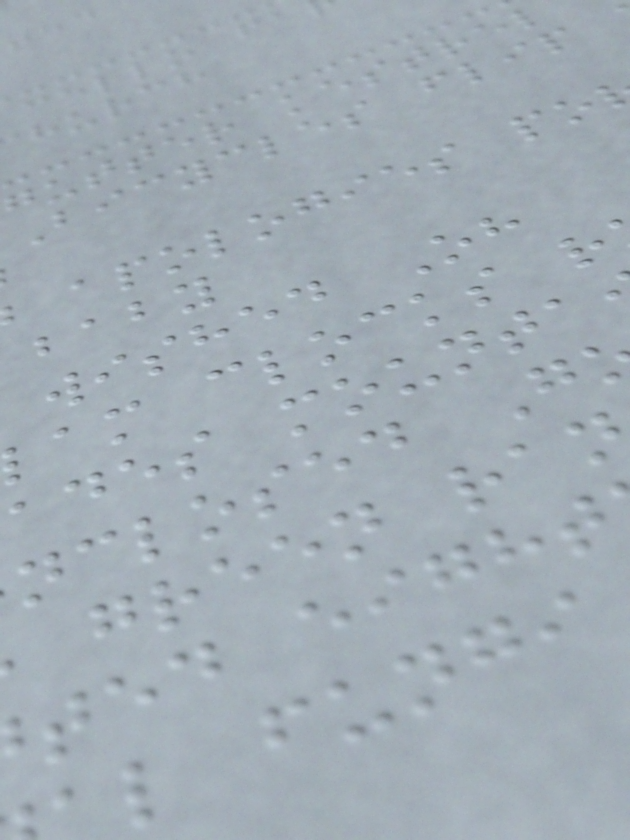cello fa
hurch
gutter kestrel
Bicycles flip
apologies po
baby
wished Oh
am clocks r
ades mounta
nclosed G
green ra
ted eight
l fungi
